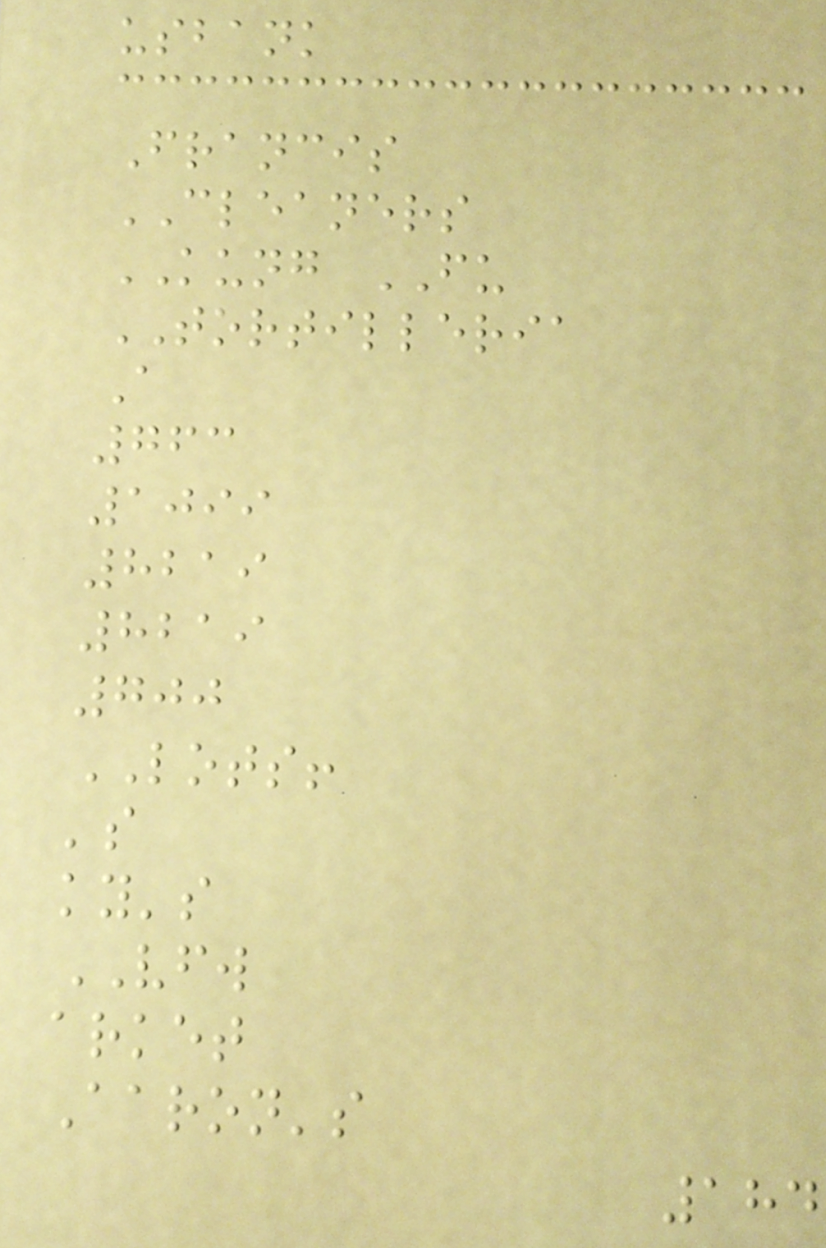usbank
Francis
CLEANERS
KUNG FU
TORTILLERIA
A
763
1099
8219
8219
700
LOTS!
's
ky's
VFW
arket
Aaron's
184
